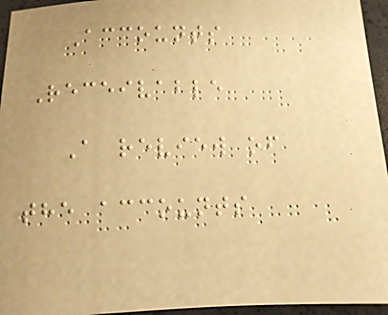Accounts
Receivable
A review of
the accounts
